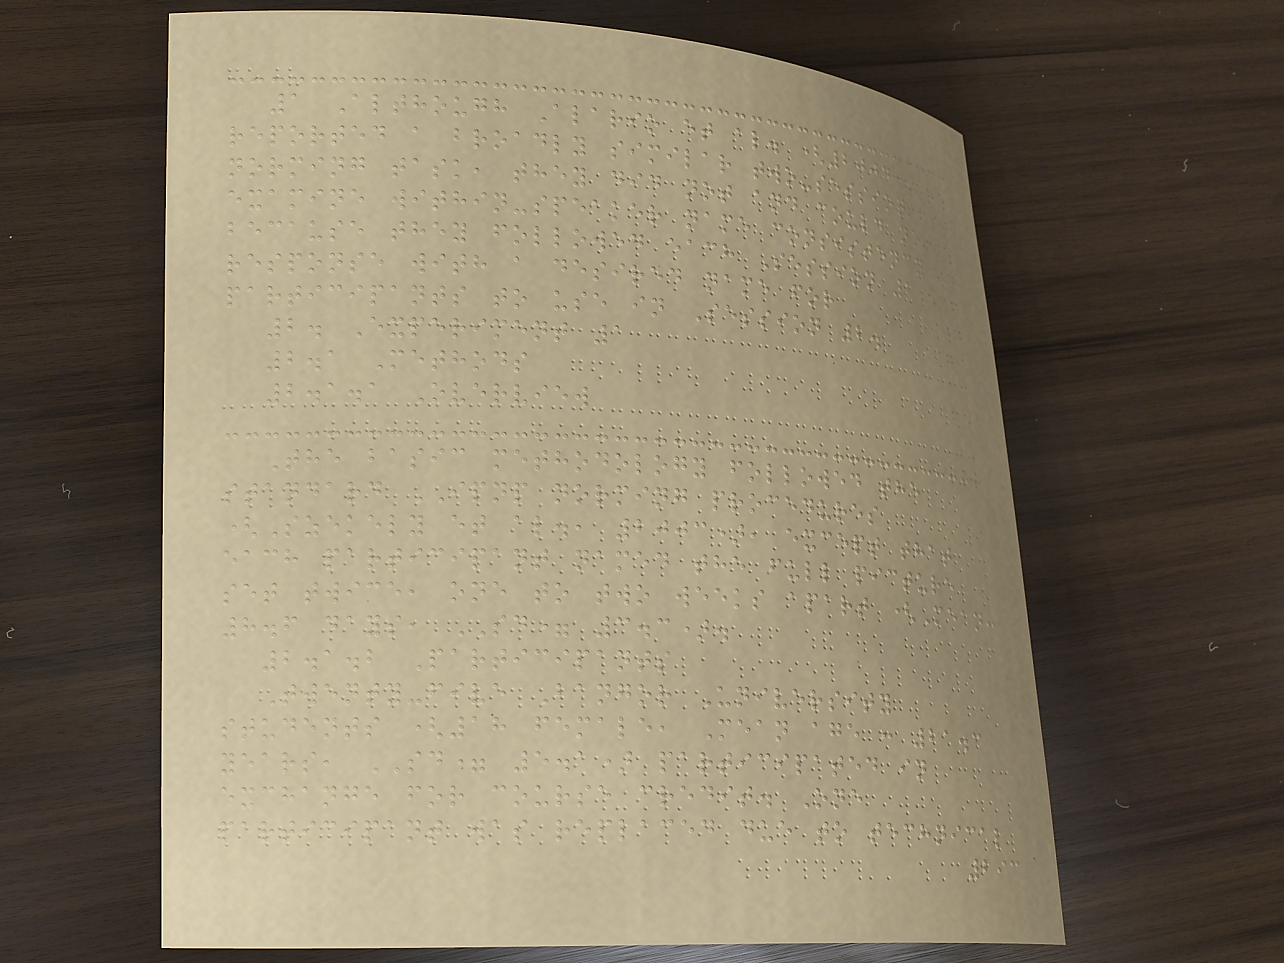1 Although Alario et al. (2004)
reported a broadly similar two-session
norming task, they did not and could not
examine within-speaker name consistency
because they followed each Session 1
response with a desired name for
participants to use in Session 2.
2. Experiment 1
2.1 Methods
2.1.1 Overview
The basic methodology followed the
standard IPNP norming procedures
(Szekely et al., 2003), except that
each participant named the full picture
set twice, one to two weeks apart (Mean:
8.6 days, SD= 3.3).
2.1.2 Participants
Twenty-five Bangor University
students (18 female, Mean age : 21.3
years, SD= 5.1) participated in
exchange for course credit. One
participant was replaced due to technical
293
